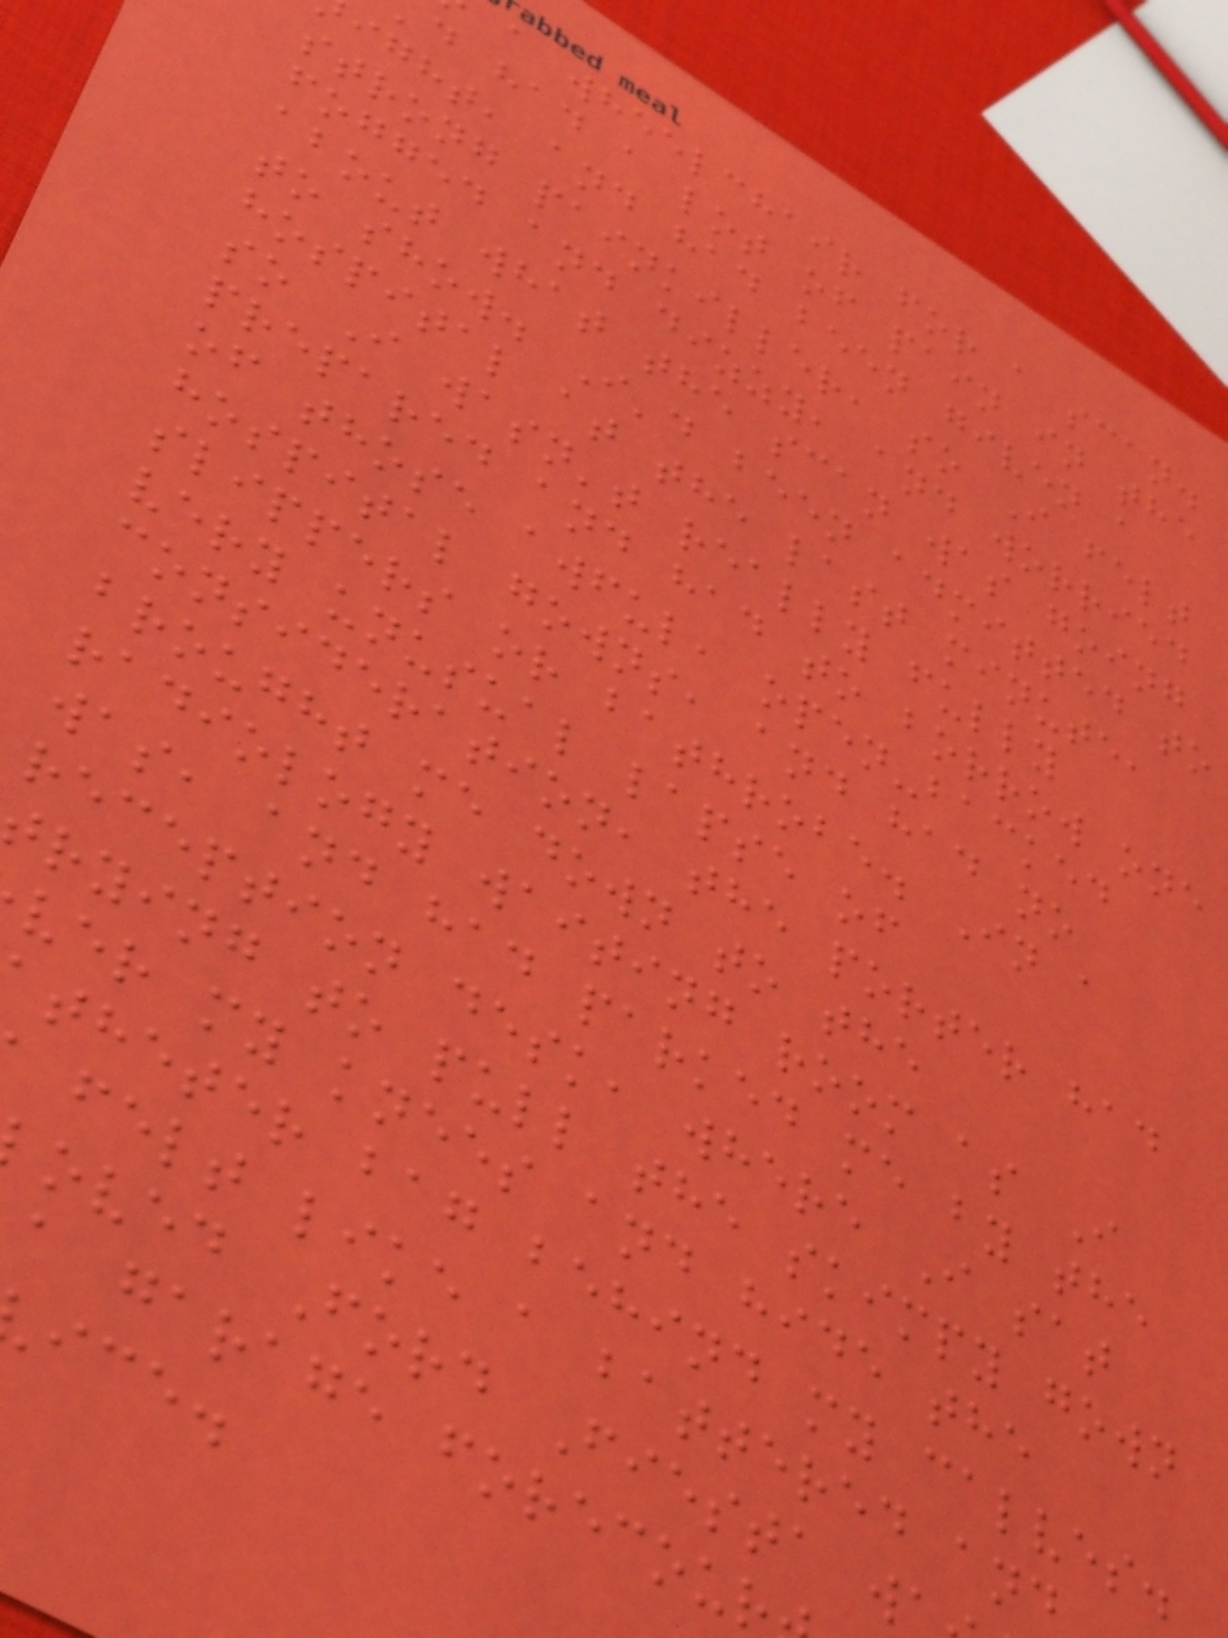a wheelchair for a scan.
d had a lot of pain in the
ight, and had been given a
strong painkiller, so I felt
fogged and dizzy, and worried
about what the scan was going
to show. I'd been admitted to
hospital at the last minute,
so I wasn't really fully
prepared and had to borrow one
of those awful, open-backed
hospital gowns, and had no
slippers or bathrobe. In a
very unusual lapse of
consideration, the porter had
brought me down to the
radiology waiting room as I
was, and had parked me by the
reception desk, where I sat
rying to pull the skimpy gown
ver my knees and hide the
theter bag behind my calves.
felt like a battered and
oved Ford Fiesta w
a garage forecour
ice.
